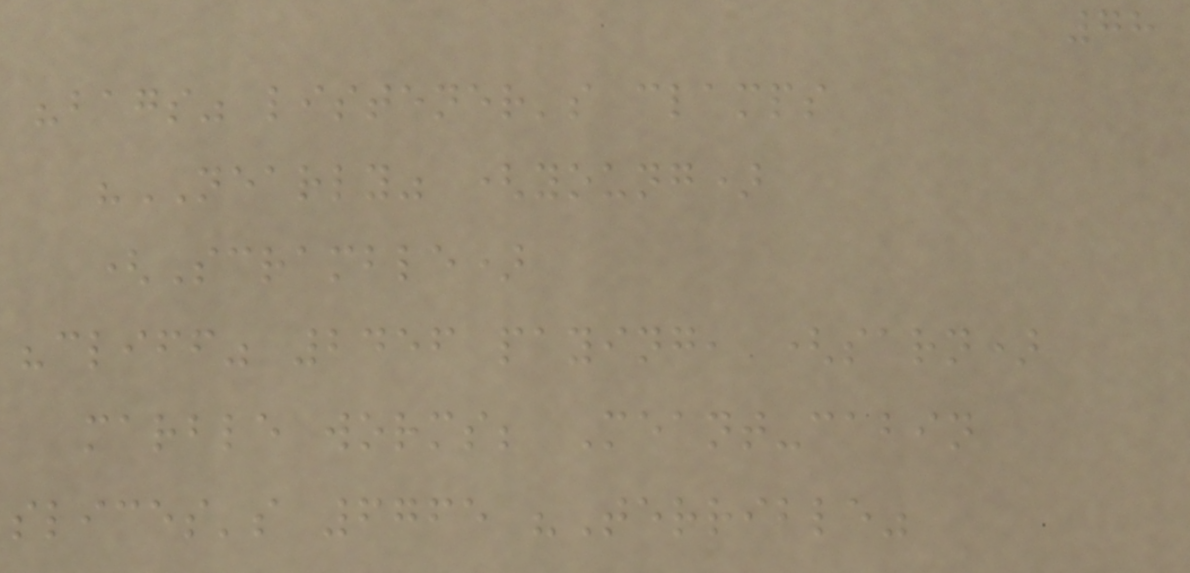78
"bags" listener's clamps
"NEARLY" (young)
(Scramble)
"cliff" 2456 paying, (sarn)
marble worms; Meant-cabin
slices's 6765 "Terrible"
